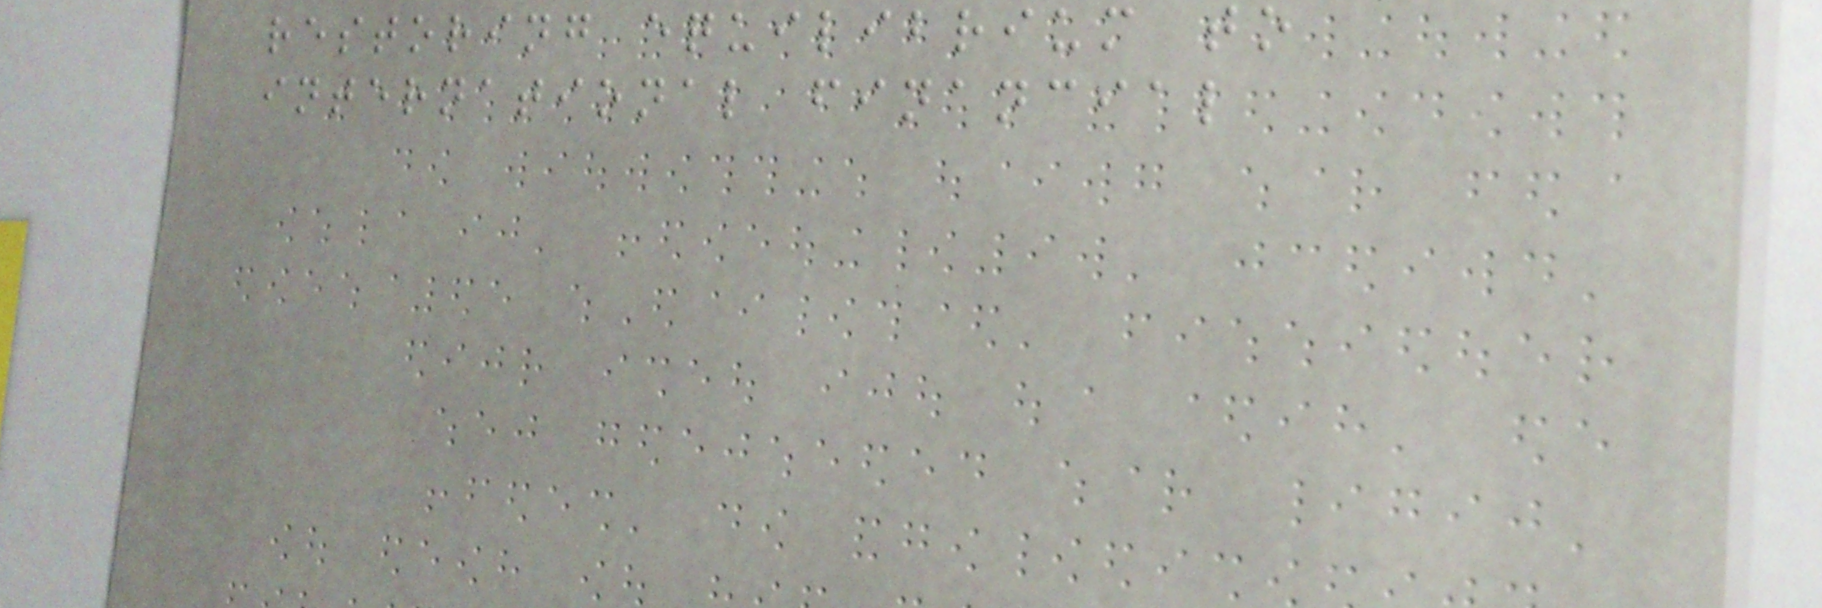restoring equilibrium to
international financial
